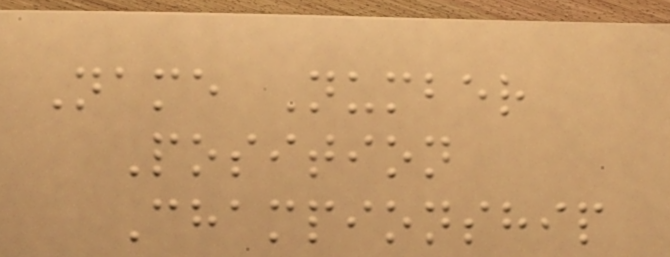Name Number
Position
Championship
